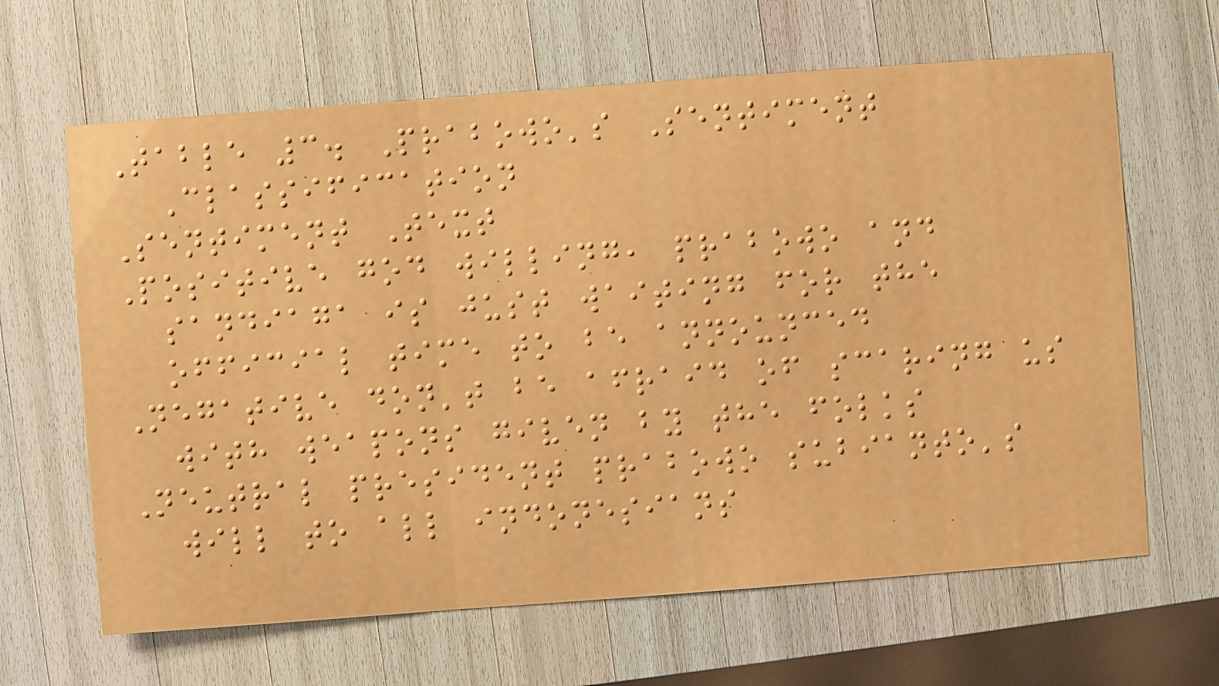Table 3. Prabowo's Sentiment
Classification
Sentiment Text
Positive god willing, prabowo and
sandiaga is just waiting for the
official time to be announced
Negative don't be afraid of scaring us
with weapons given by the folks
Neutral president prabowo subianto's
will to all indonesians
